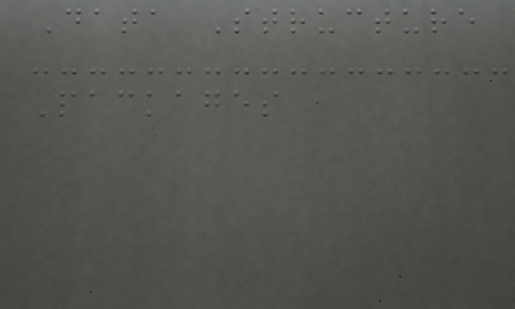Data Structure
Packages
